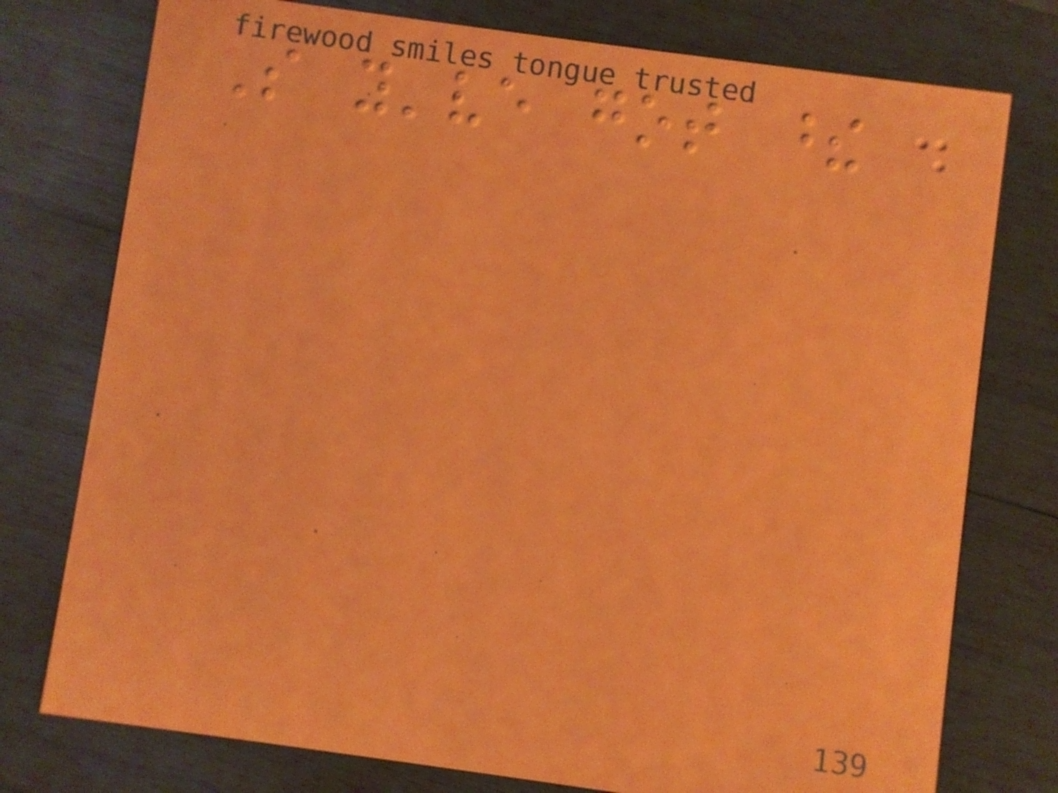So you've got these
